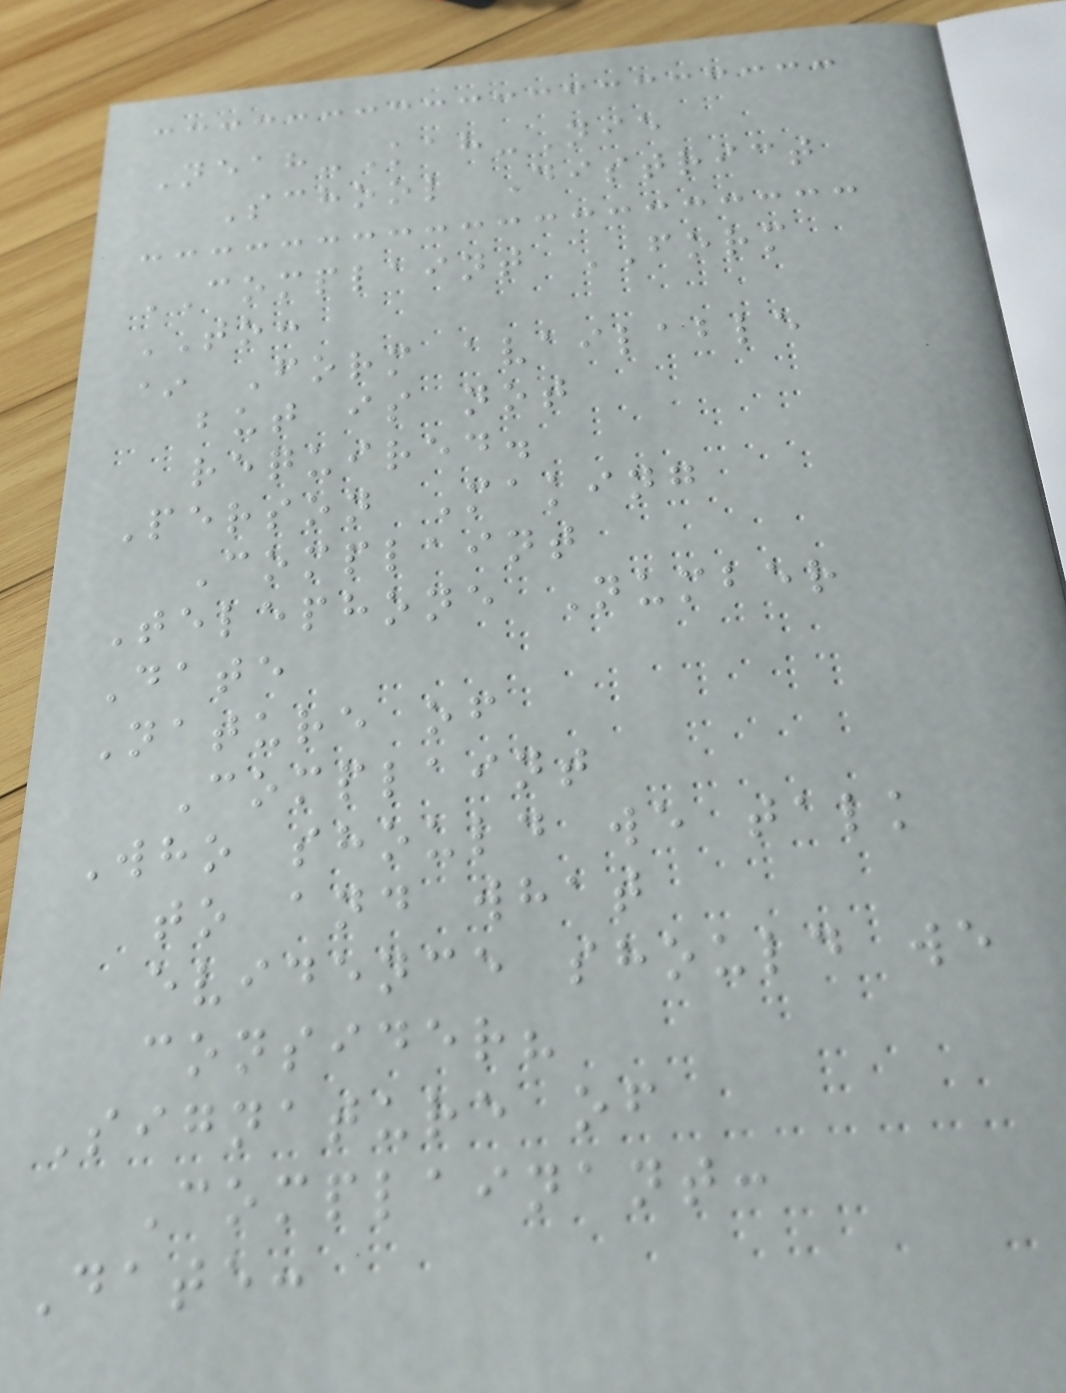Neah-Kah-Nie
School District
COMPLAINT FORM
TO:
* Form available
but is not
required.
Person Making
Complaint
Telephone Number
Date
Nature of
Complaint
Who should we talk
to and what
evidence should we
consider?
Signature of
Complainant:
Date:
